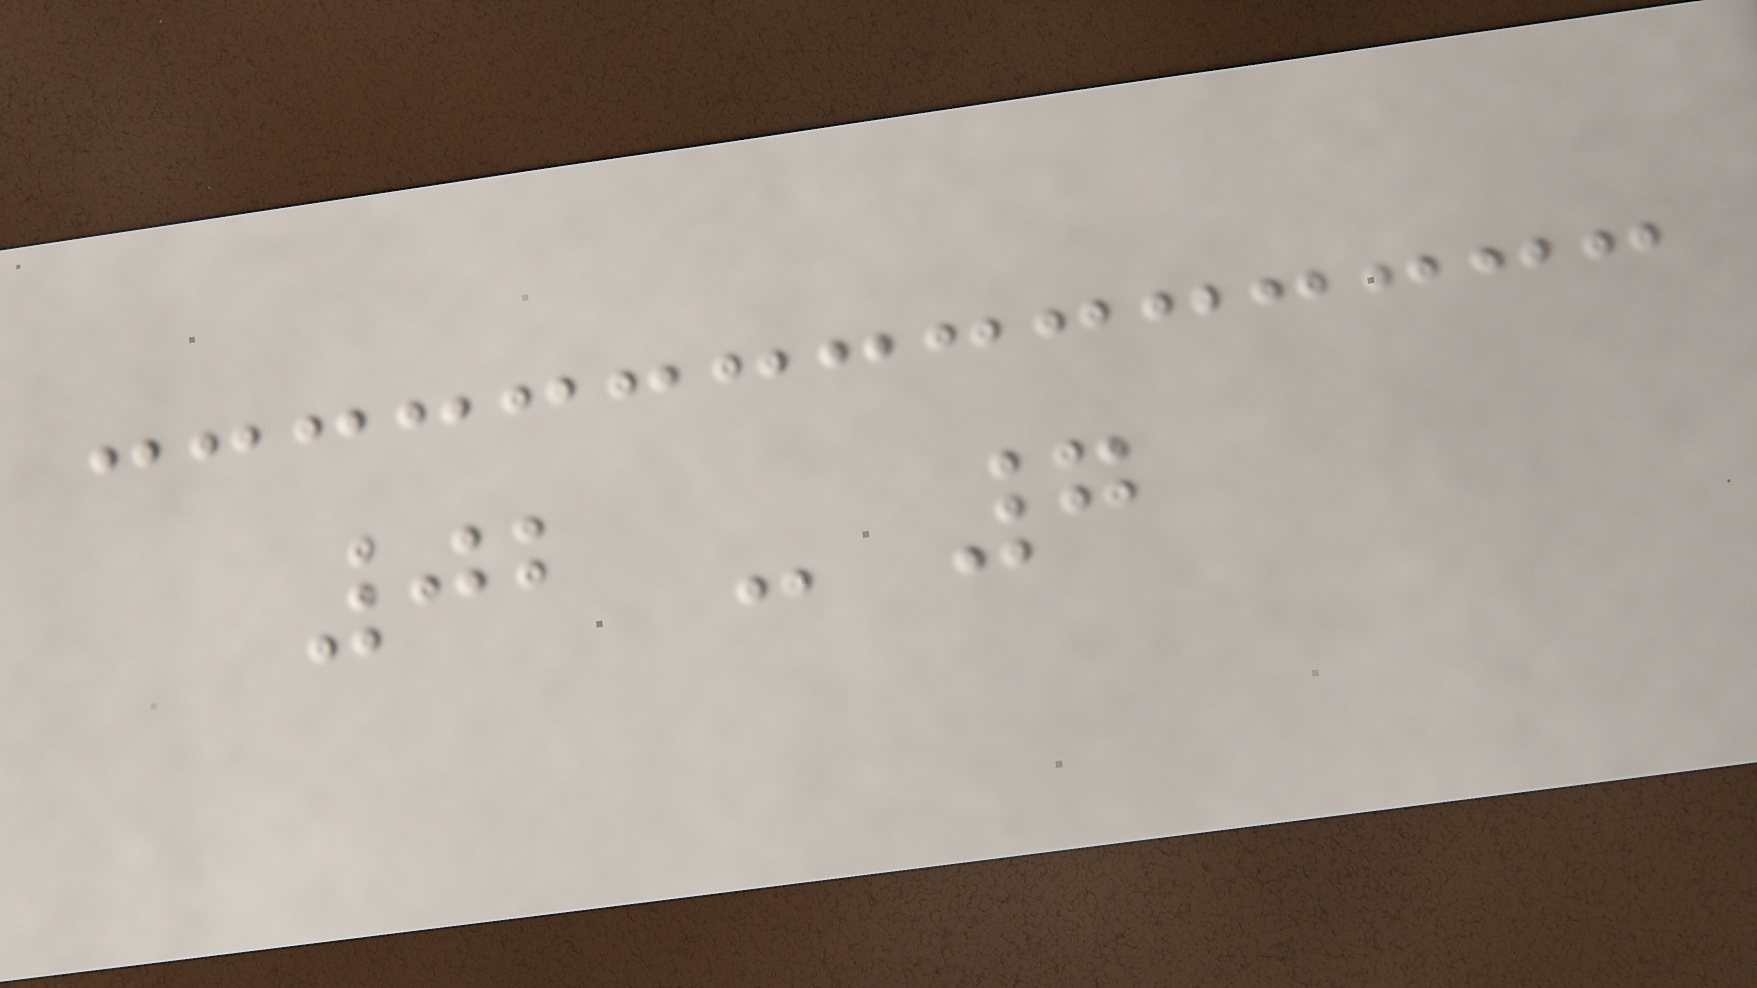02 - 7
